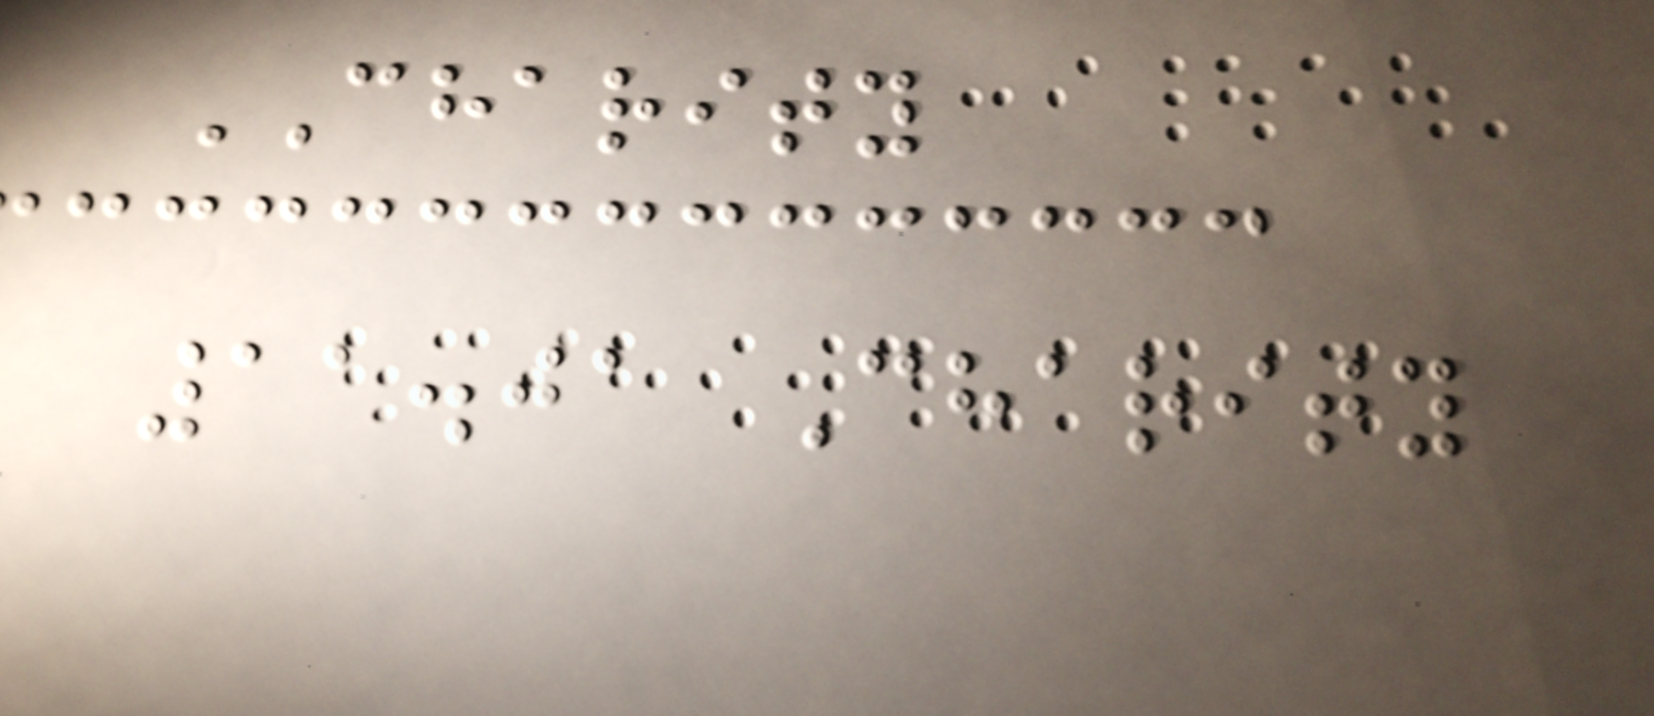CHARITY
11.01 Charity
